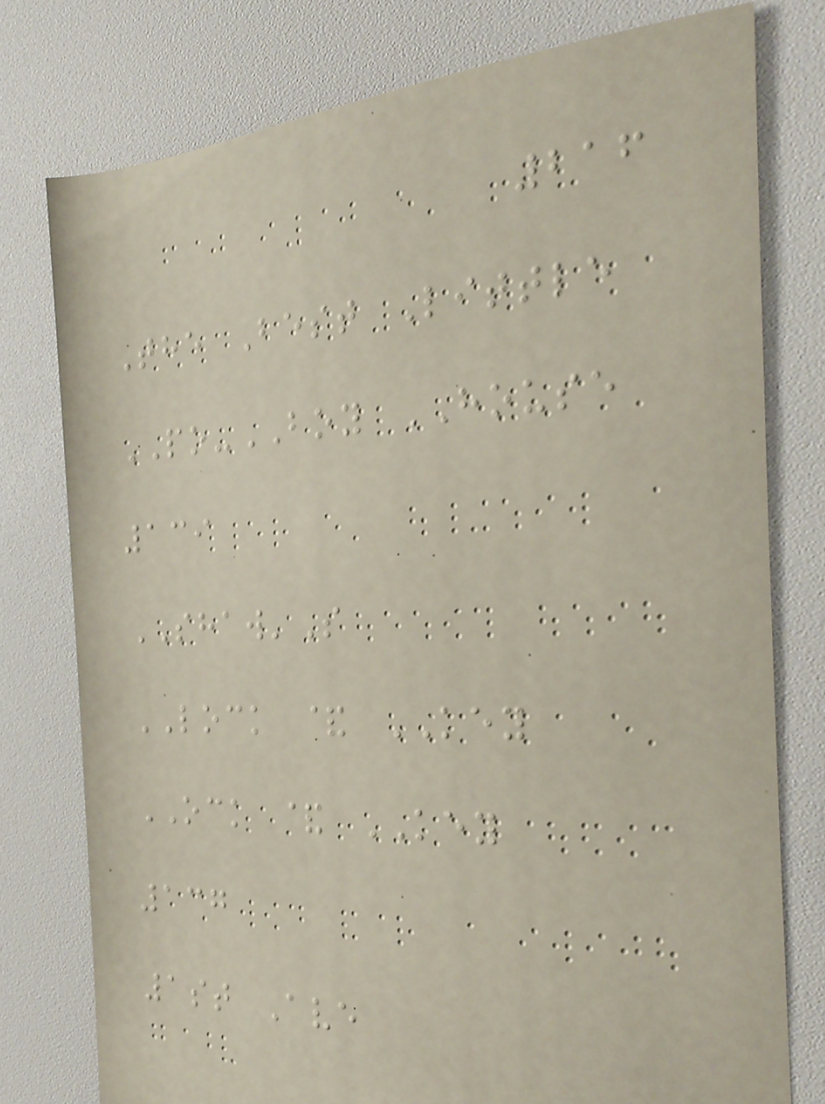216
The Best Little
PO-BOY HOUSE
139
SHAW'S
LOCK & KEY
OCK & KEY
137
1st Ave
